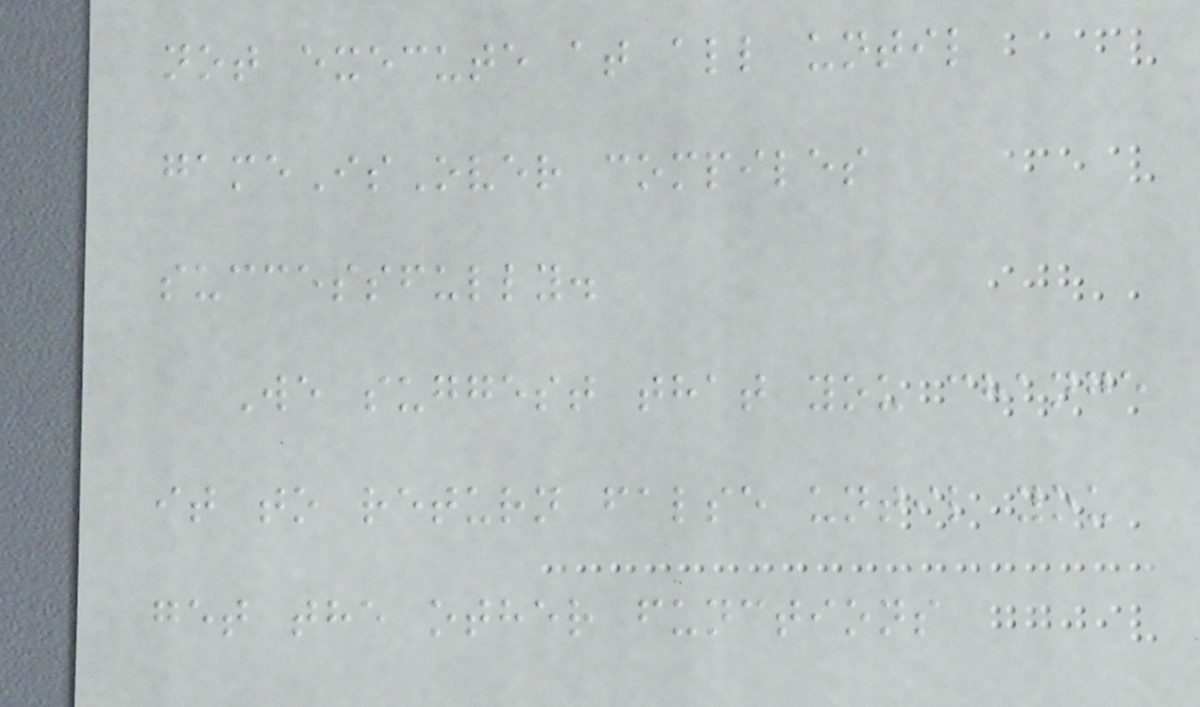not execute at all until
gameIsOver compiles
successfully.
We suggest that you change
it to return false until you
get the other functions
